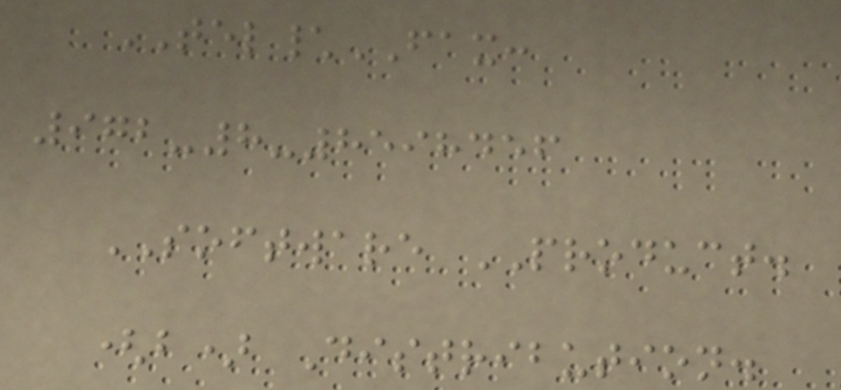TEL\FAX:
972-8-8598456
SOFTWARE PRODUCT.
(b) Distribution.
